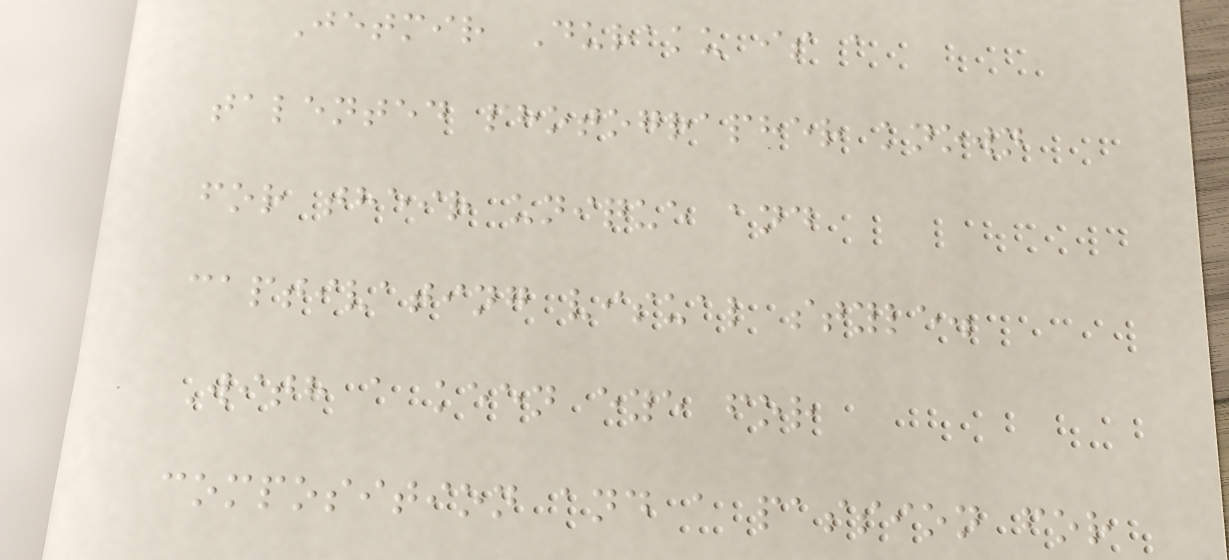Jetmir Duraku is a
talented photographer known
for their unique and
captivating visual style.
With a keen eye for
composition and a passion for
